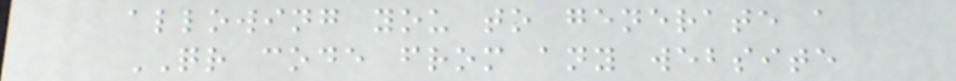allowing you to generate a
QR code from any website
